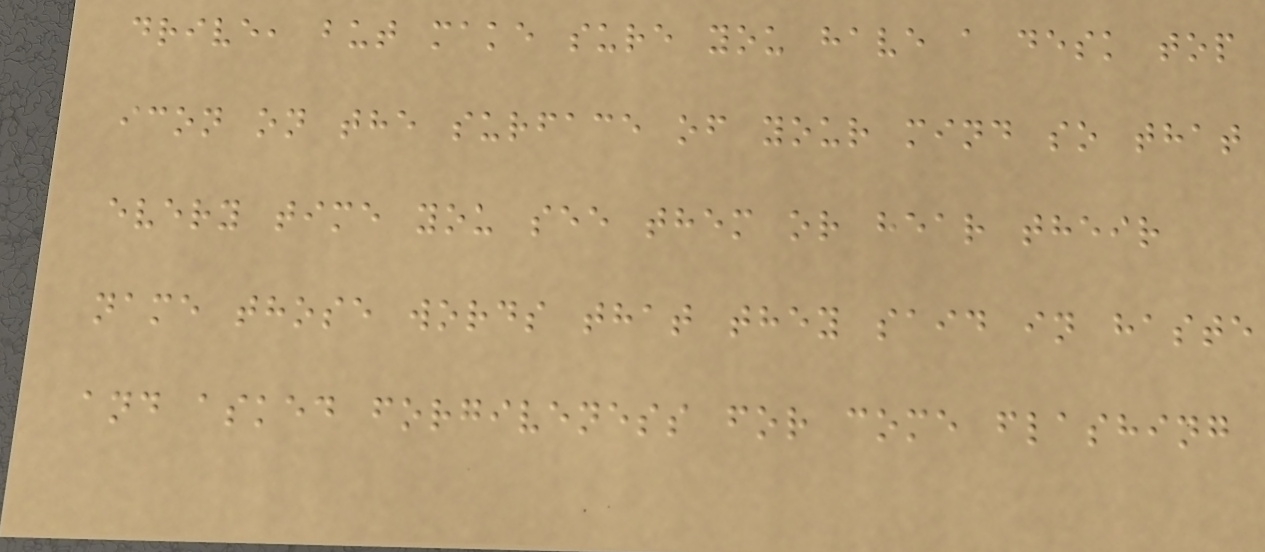drive, but make sure you have a desk top
icon on the surface of your mind so that
every time you see them or hear their
name those words that they said in haste
and asked forgiveness for come flashing
